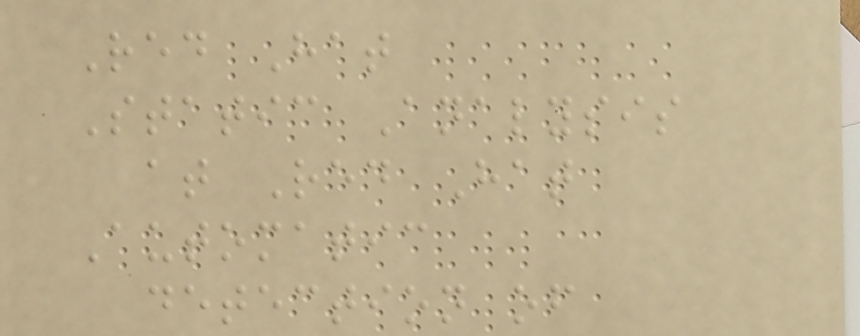Red Hat
Static Analysis
at Red Hat
Automatic
detection of
